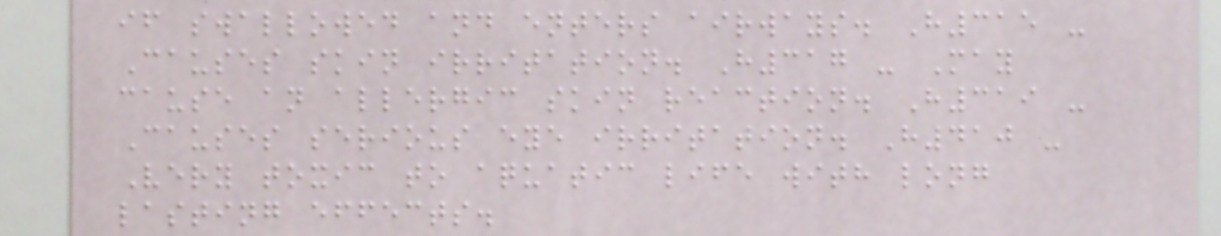if swallowed and enters airways. H315 -
Causes skin irritation. H317 - May
cause an allergic skin reaction. H319 -
Causes serious eye irritation. H410 -
Very toxic to aquatic life with long
lasting effects.
